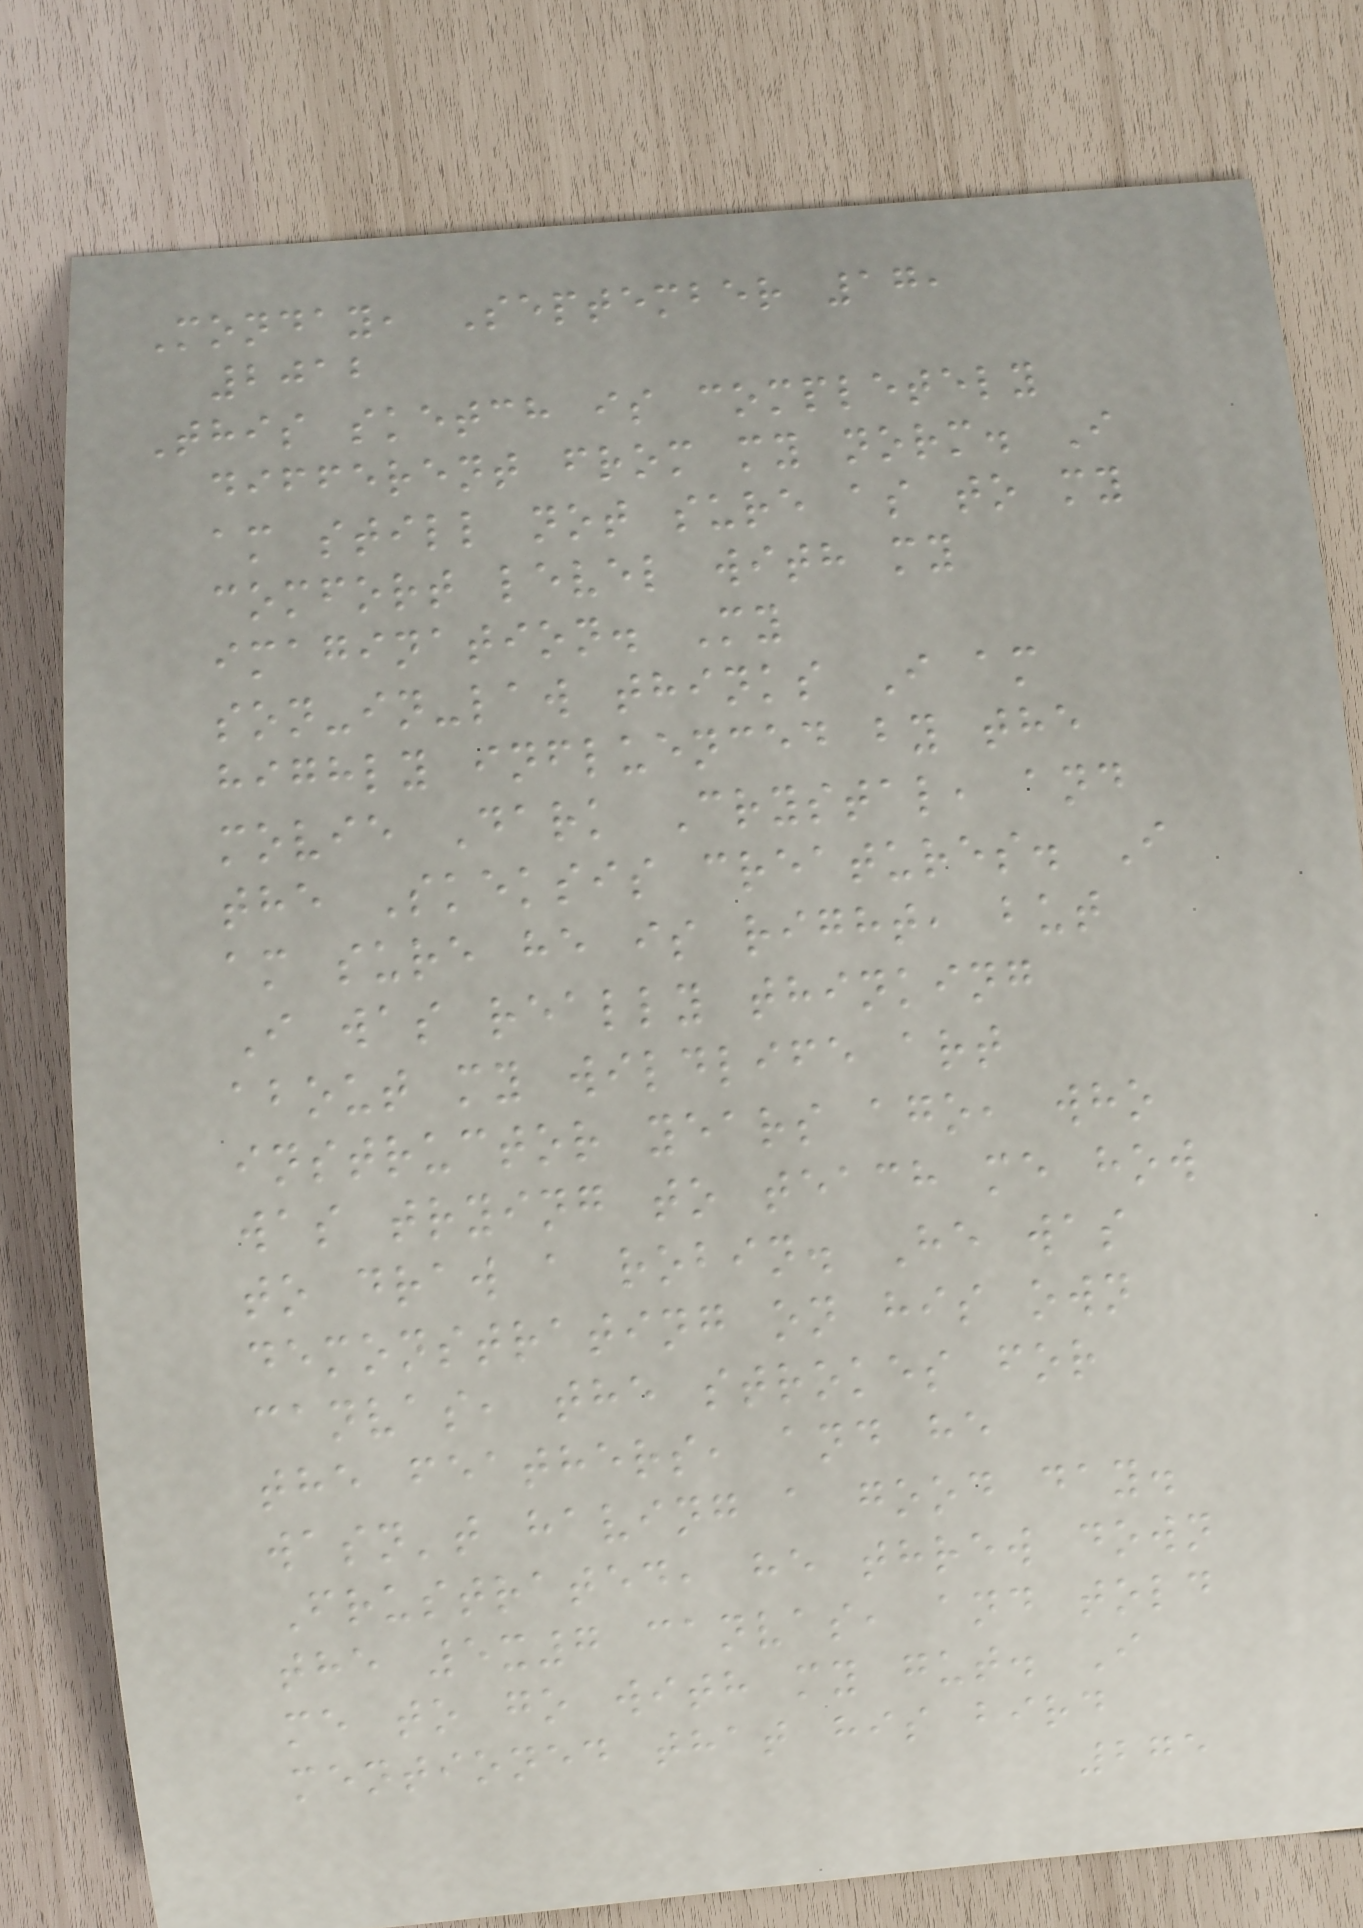Monday, September 17,
2012
This sketch is completely
different from my norm. I
am still not sure as to my
comfort level with my
imagination. My
son-in-law thinks I am
highly influenced by the
movie Dark Crystal, and
the Skeksis creatures. I
am sure he is right, but
I was really thinking
about my wildlife art
instructor years ago, who
was trying to teach me how
to draw a robin. He was
demonstrating on his own
canvas, the strokes for
the feathers, and he
wasn't having a good day.
Frustrated, he threw down
the 5x7 canvas, and told
me to go with my gut. I
mentioned that his bird
275
